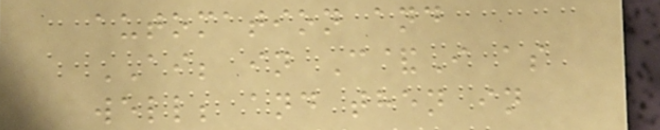automation and
AI; in C&I as
well; and then in
